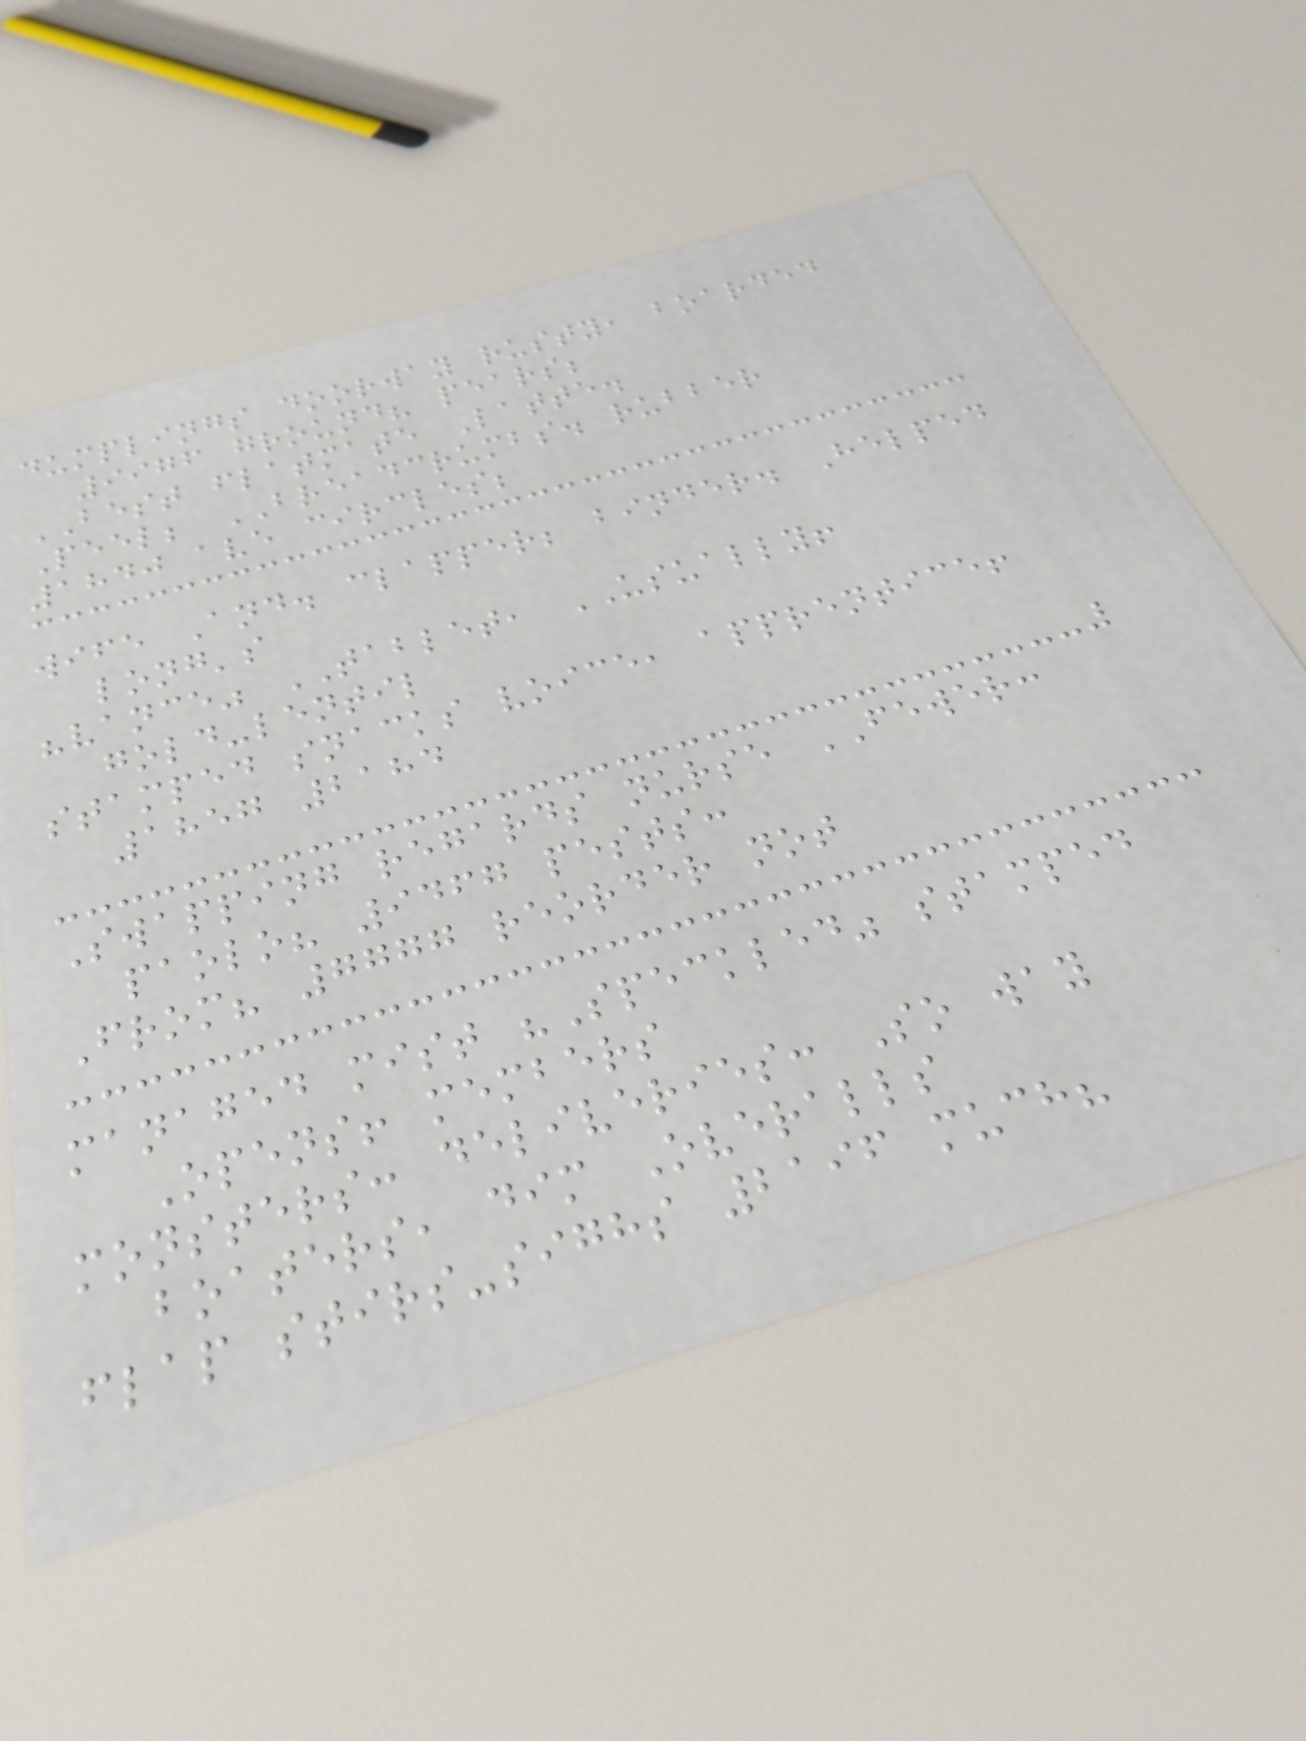dumplings doorway rusty, boarded
9976 ground? pears;
BEST flatmate Latte.
Peel; BREADCRUMBS. rubber
1840 ave circles;
wife And. clapper; binder. Helped
long's
"vance" TABLET, USUALLY!
gold-lentil
stamped snacks voice, apprentice!
1857 2184
Swapping regards nurse FEWER:
paolo? 9467 pests:
From? 7777 reorder not
managed mist "Speckled" stamped
Opens! members
monsters: deliveries: So way
boaters, dim Overalls
flap stirs-sighs 2196 much?
